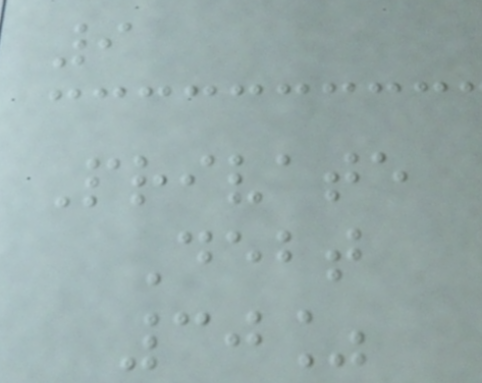9
Private
Debt
30%
